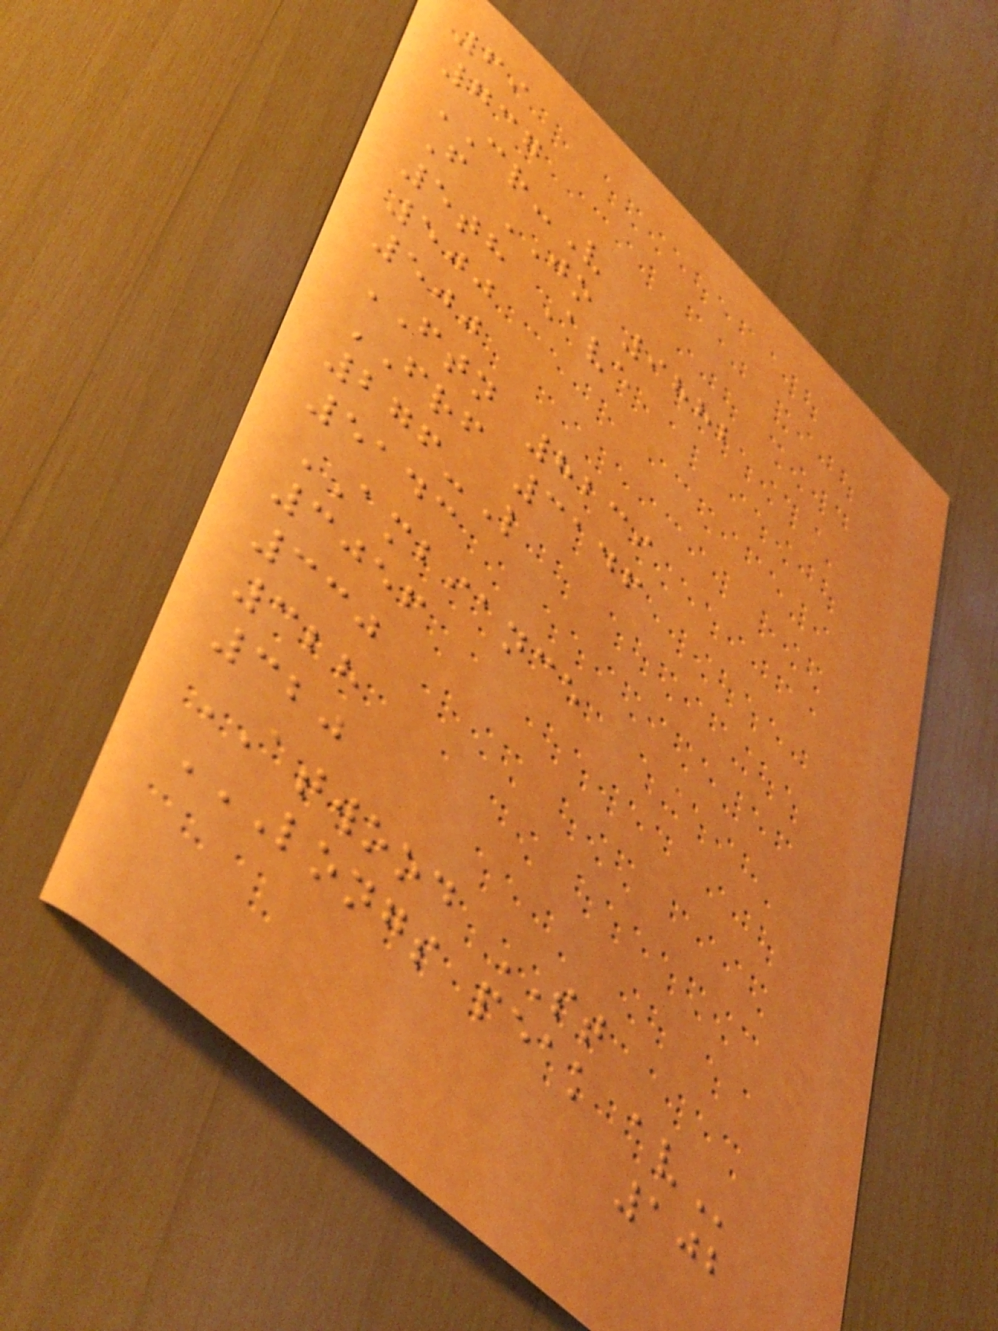69
737
CR-V
F JO 9882
5th Ave
500
500
FTN 8239
FRF 3146
276-L
5143
AMBIANCE
3056
330
328
320
ATWOOD ST
LONGS PEAK AV
102
